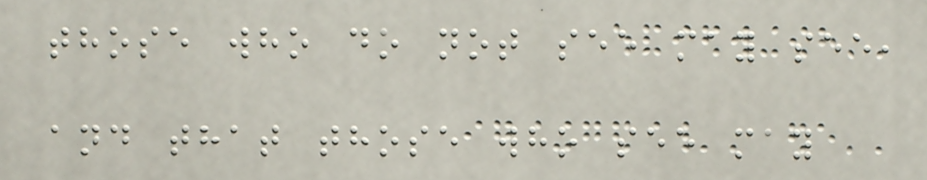those who do not see may see,
and that those who see may
